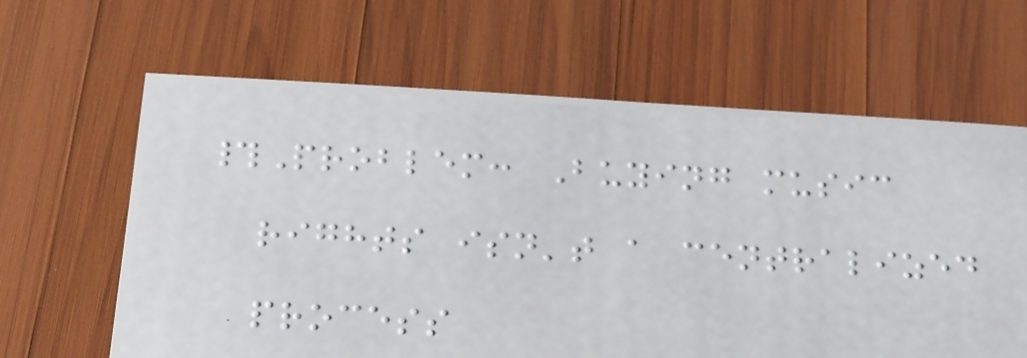#Problem: Buying music
rights isn't a centralized
process
